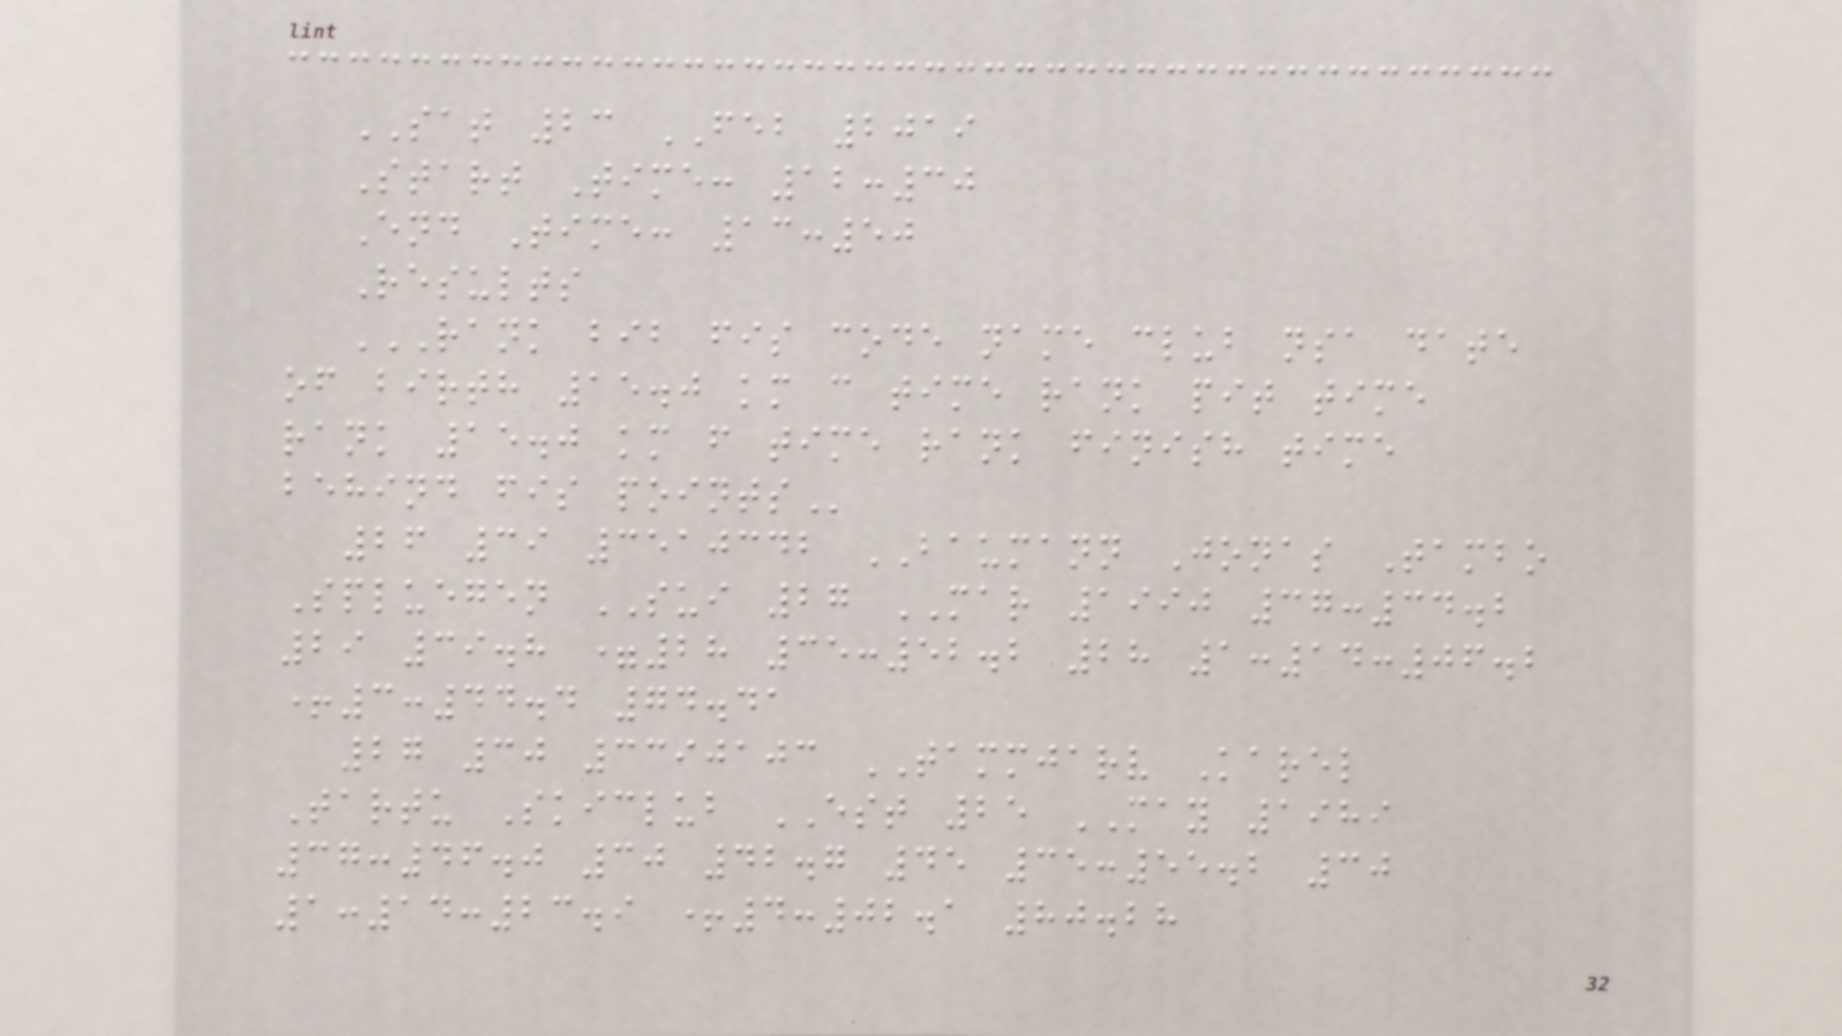SAT 23 FEB 2019
Start Time: 12:30
End Time: 13:50
Results
RANK BIB FIS CODE NAME CLUB NSA DATE
OF BIRTH 15.0 KM C TIME RANK PIT TIME
RANK 15.0 KM F TIME RANK FINISH TIME
BEHIND FIS POINTS
26 39 3510342 BAUMANN Jonas Tambo
Spluegen SUI 27 MAR 1990 37:34.2
29 39.8 =28 35:52.2 28 1:14:06.2
+3:44.4 74.41
27 30 3390103 TAMMJARV Karel
Tartu Skiclub EST 25 MAY 1989
37:46.0 30 42.7 45 35:55.2 30
1:14:23.9 +4:02.1 80.28
